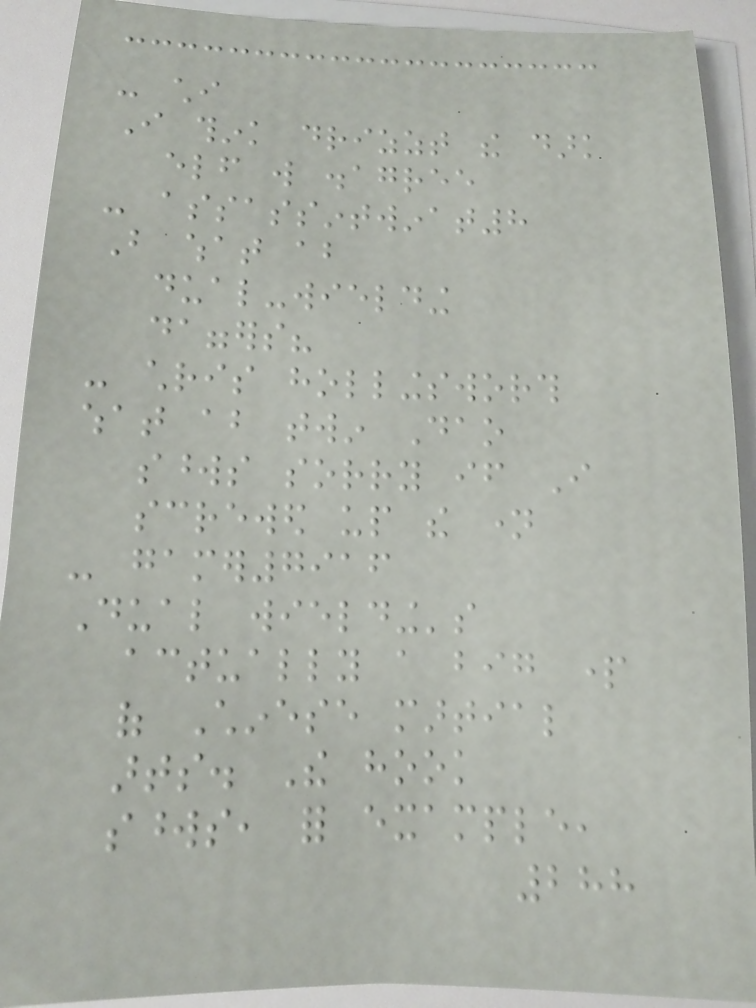- chi
I think drizzt the dark
elf will disagree
- assassintwinat8
But what about
dual-wielding
daggers?
- chris hollingsworth
what about twin Dao
swords sorry if I
screwed up the name
- gamer7916
Dual wielding's
actually a big part
of Chinese martial
arts. The hook
swords, for example,
288
